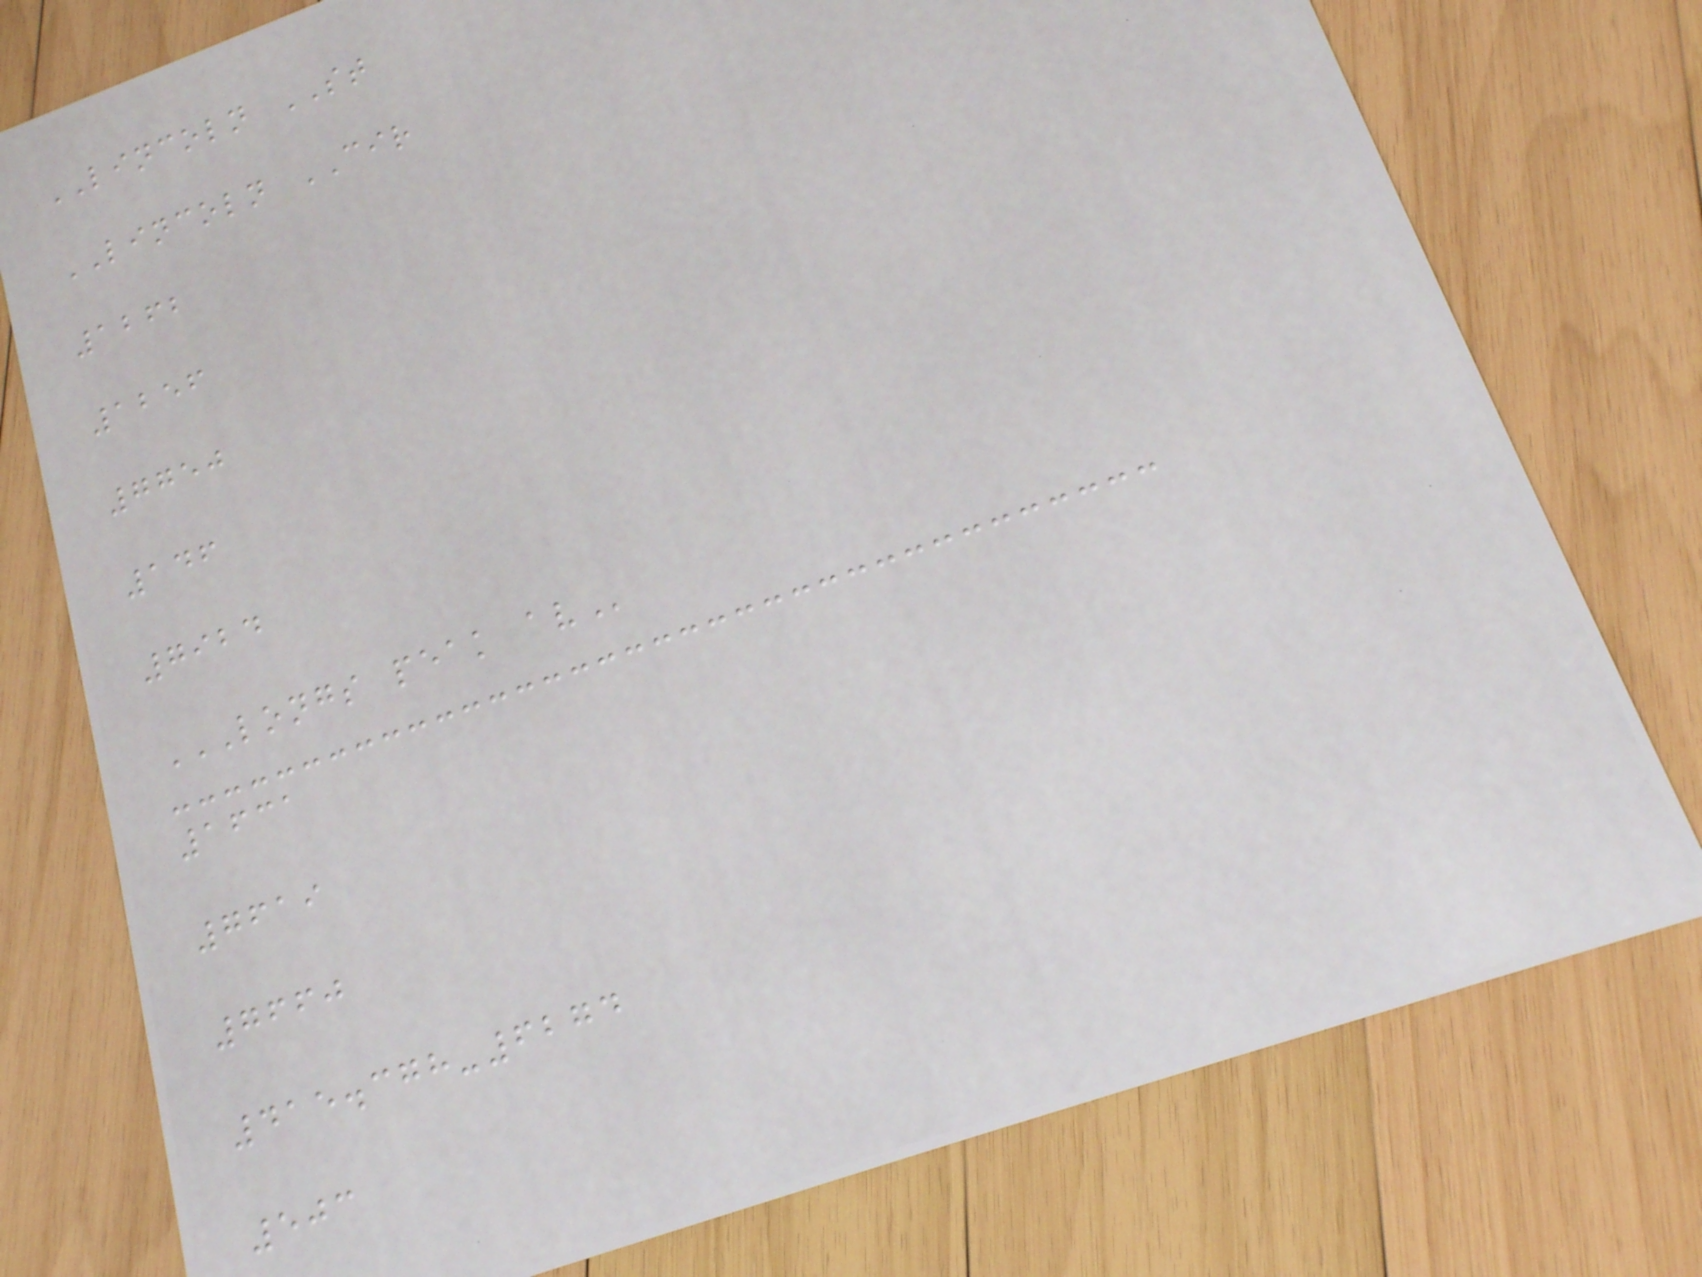LINCOLN ST
LINCOLN CIR
1262
1256
7750
146
7924
LONGS PEAK AV
1631
7619
7660
415.378-6274
503
